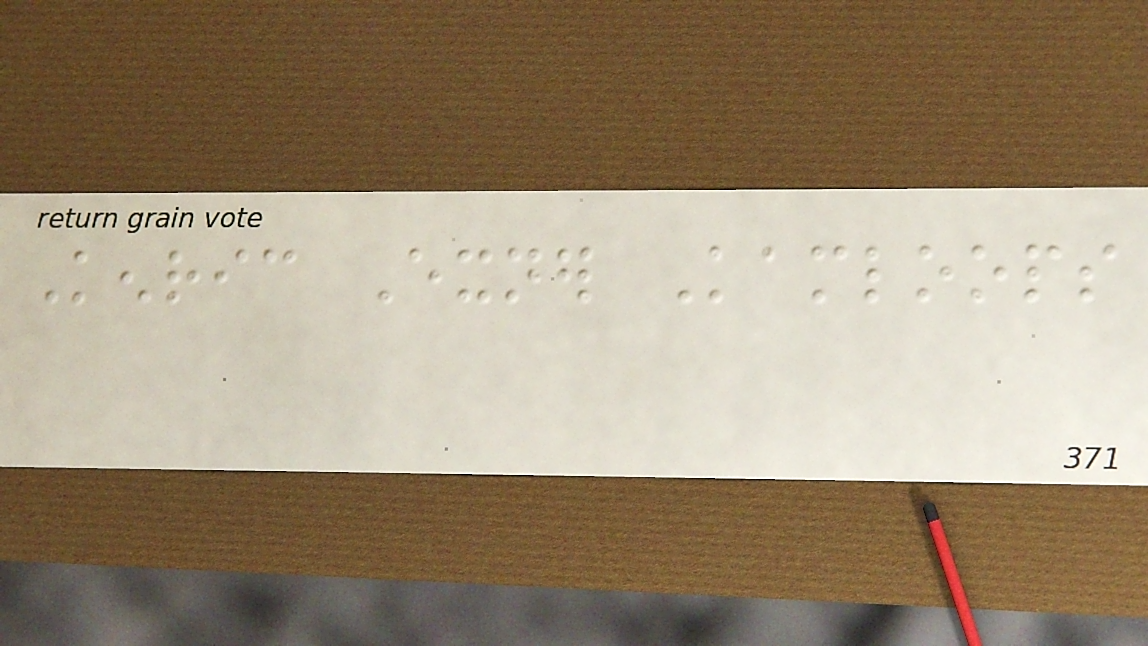Kenric Exner Kamloops
